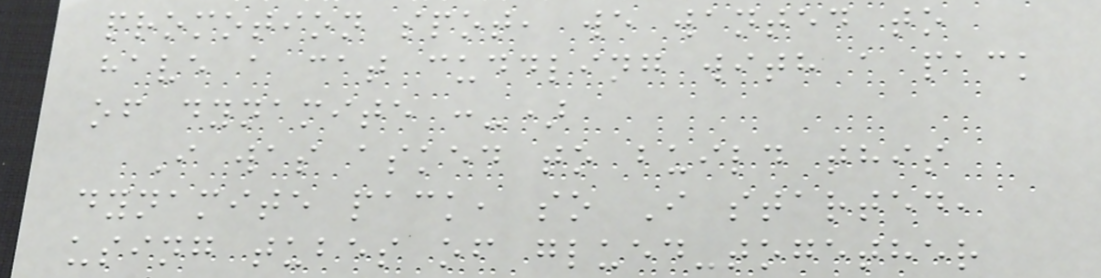promotion spot, we wanted to
have a cat cuddling with a pack
of dynamite :-)
I was asked to build this
dynamite pack, so I started,
using tubes of glued-together
